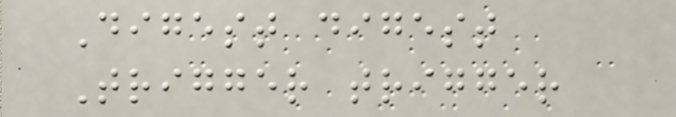Digest digest
Trigger trigger
